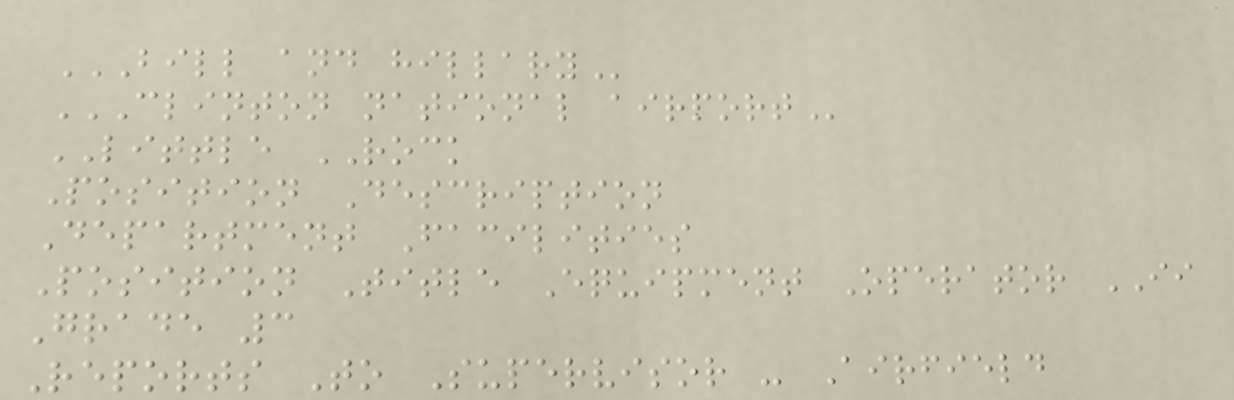BILL AND HILLARY
CLINTON NATIONAL AIRPORT
LITTLE ROCK
Position Description
Department Facilities
Position Title Equipment Operator II
Grade 3
Reports To Supervisor - Airfield
